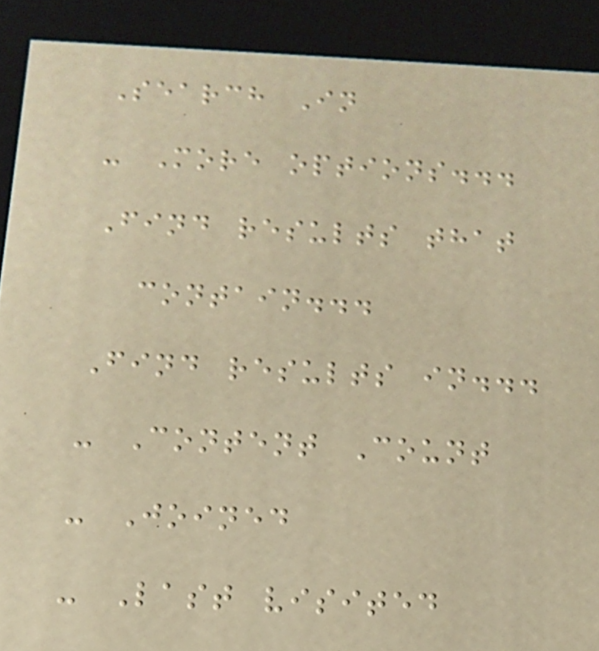Search In
- More options...
Find results that
contain...
Find results in...
- Content Count
- Joined
- Last visited
